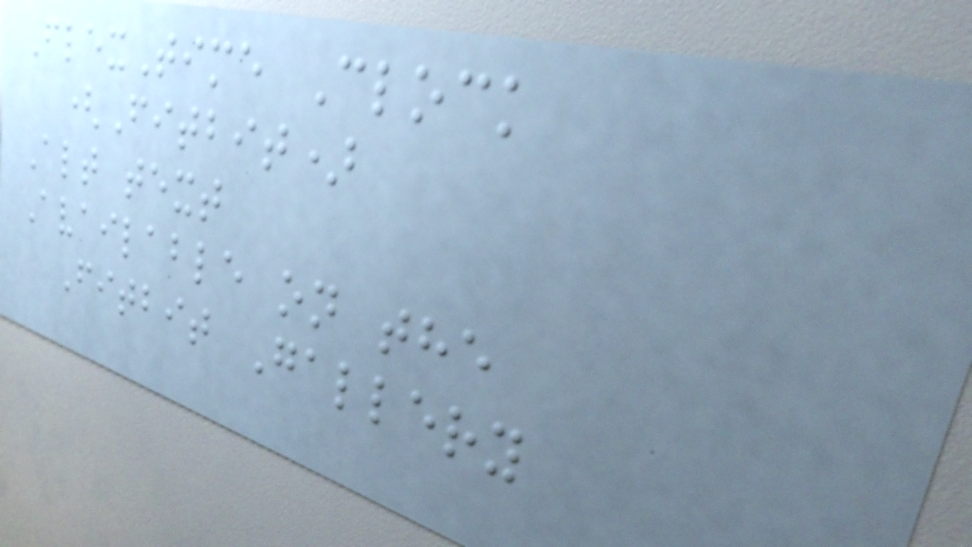FlexTime Clock
(Fitbit)
Alt text
Available on the
Fitbit Gallery
